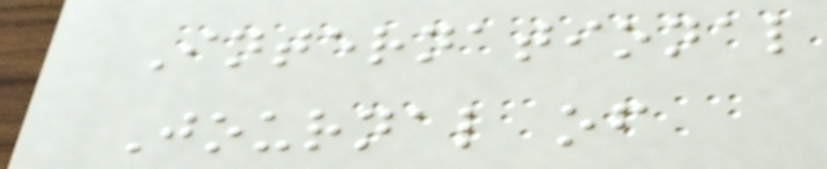International
Journal of
